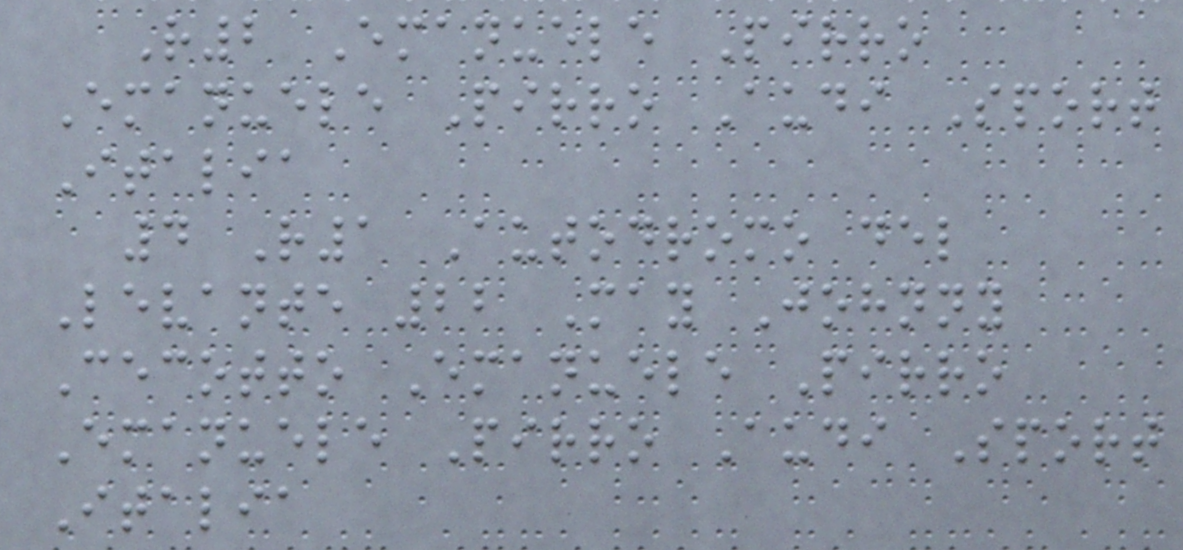R2 Emanuele Pirro
Emanuele Pirro Audi Sport
Italia
4 R1 Autodromo del
Levante 22 May Johnny
Cecotto Emanuele Pirro
Emanuele Pirro Audi Sport
Italia
